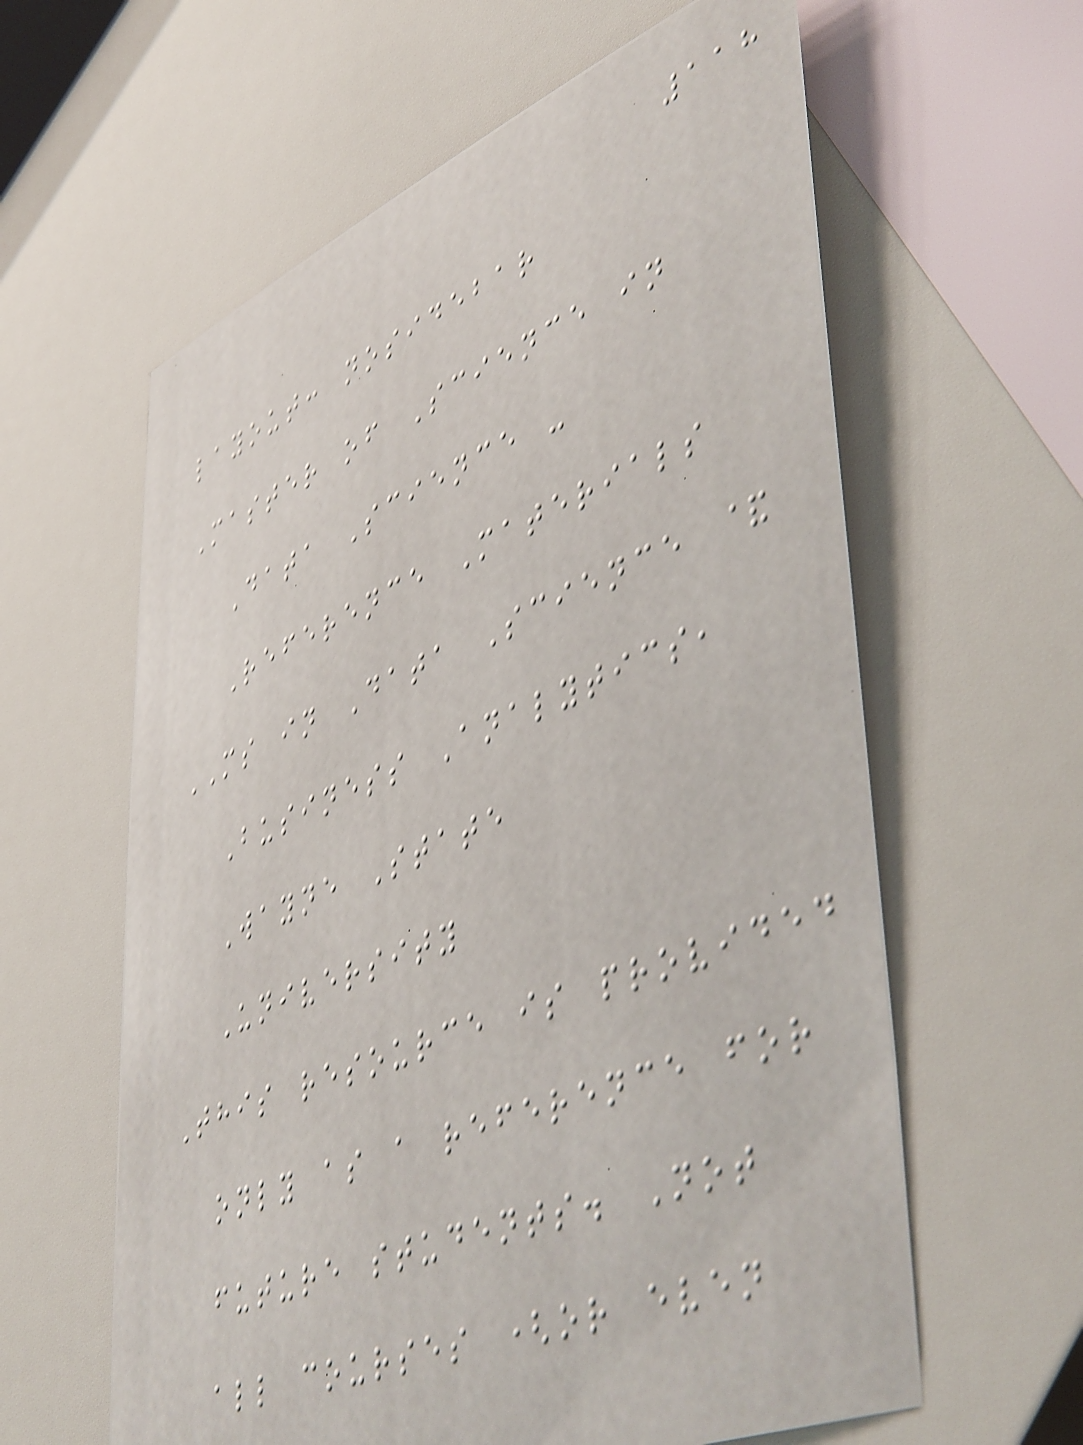118
layout: nosidebar
Master of Science in
Data Science -
Reference Materials
MS in Data Science &
Business Analytics,
Wayne State
University
This resource is provided
only as a reference for
future students. Not
all courses (or even
